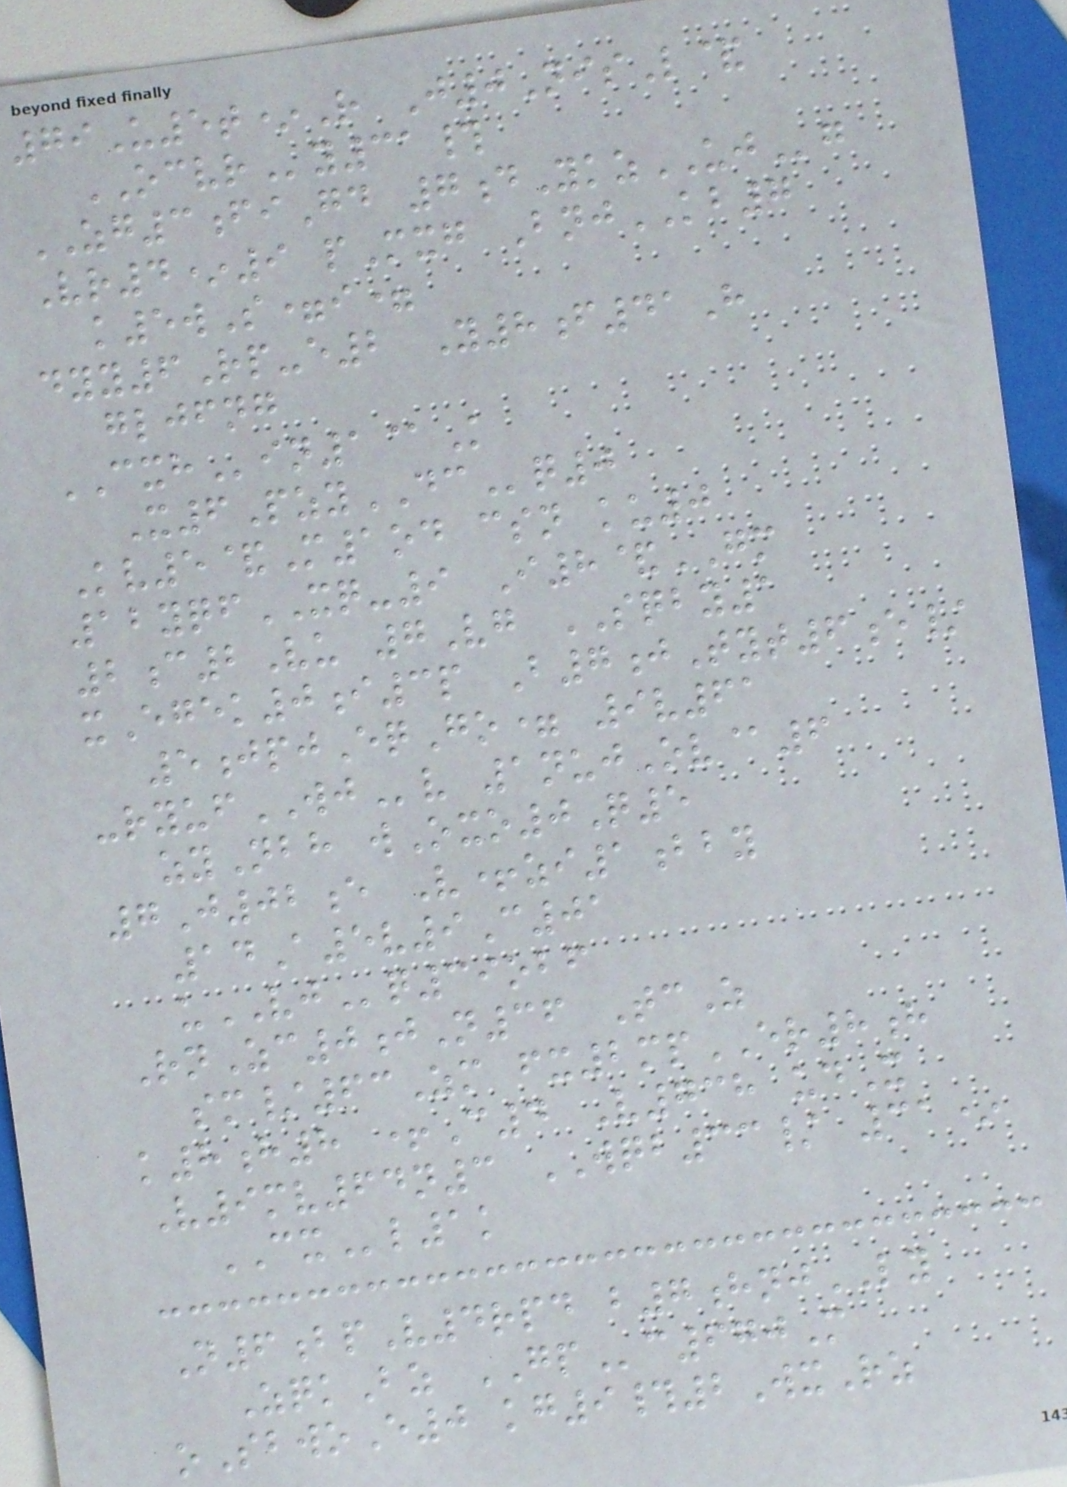79U5t*R J0NisL&
OCVRy31#
ZG3fiGd 7dYkzUJg
Vr4*9 pMxg BnjKB7
k5wS=i=
dyy6Rp-e2 Y8f41H
gljfng
CXHin1@K
X6PzyDCq0
Kv5&M1od csn ku0
12yqfXQ-9 I8&GM
2c2Vu 7Vg SQBY1
xEgek0i3p B7jTyt6e/
5jpjEqGo= 9v61
-ryufWJv 1nujOv@6
zyNbh wOxo0Q5
7J02e V+zi1bby
14A5v9C01
uVJq39obf
RnZc0jN36 TcZ
sm/63Zm fx2mpER8h
k8h8 +C4 V738 udX
V9mv64n3 WQB33/ 31*
CXl1k
N6bpV4rpd b7hnjLY
ZqkBz GPc670M
oSbwoE0 kg9#2WxRz
